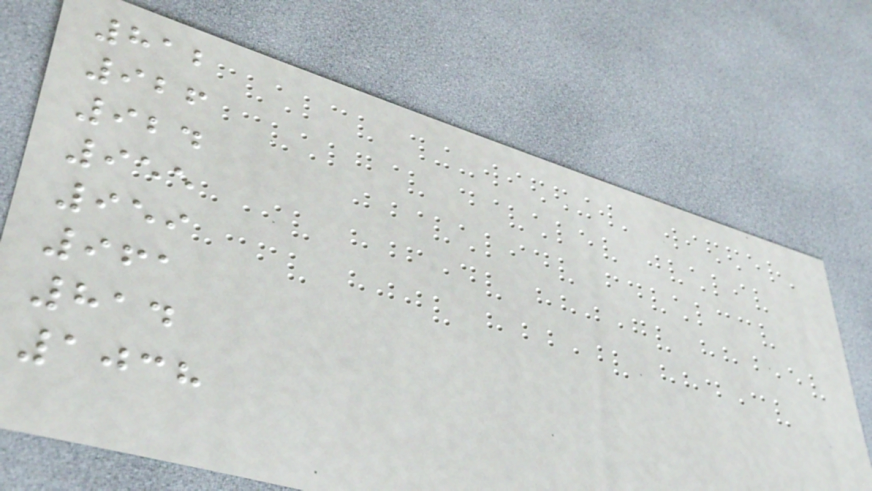812
926
924
955
959
961
814
1038
